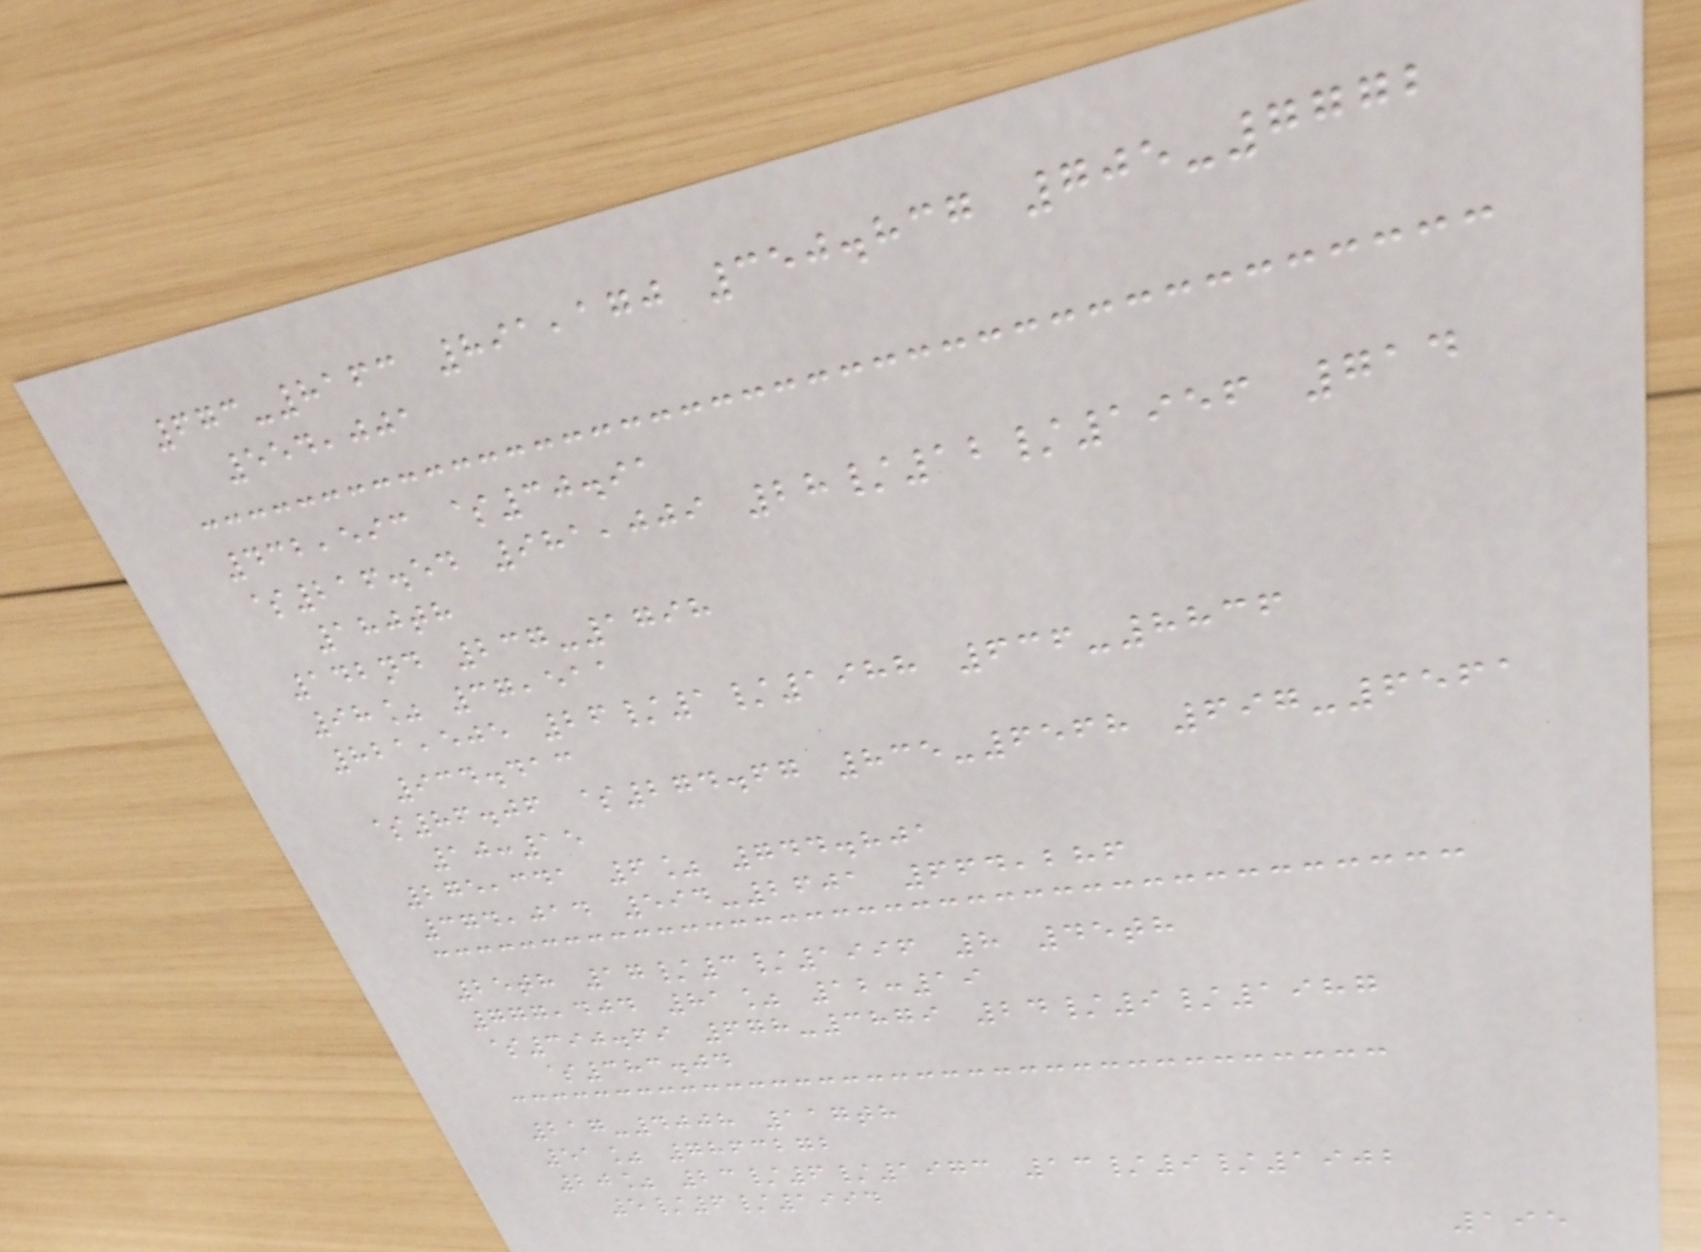673-8163 891,170 350.837 705-7772
554,001
432,593 $30.91
$216.54 981,009 28/12/1956 714
180th
142nd 237-1798
98% 37,511
821,505 26/1/1988 636-8836
934.413
$86.06 $274.67 835-6568 697-6561
10:15
275,341 6% 744.801
374,014 594-2601 664,286
25th 17/3/1996 8 45th
777,404 81% 12:19
$390.69 678-3879 24/9/1987
$383.04
217-4008 117th
51% 7863272
20% 23/6/1973 13/9/1902
5/6/1994
195
